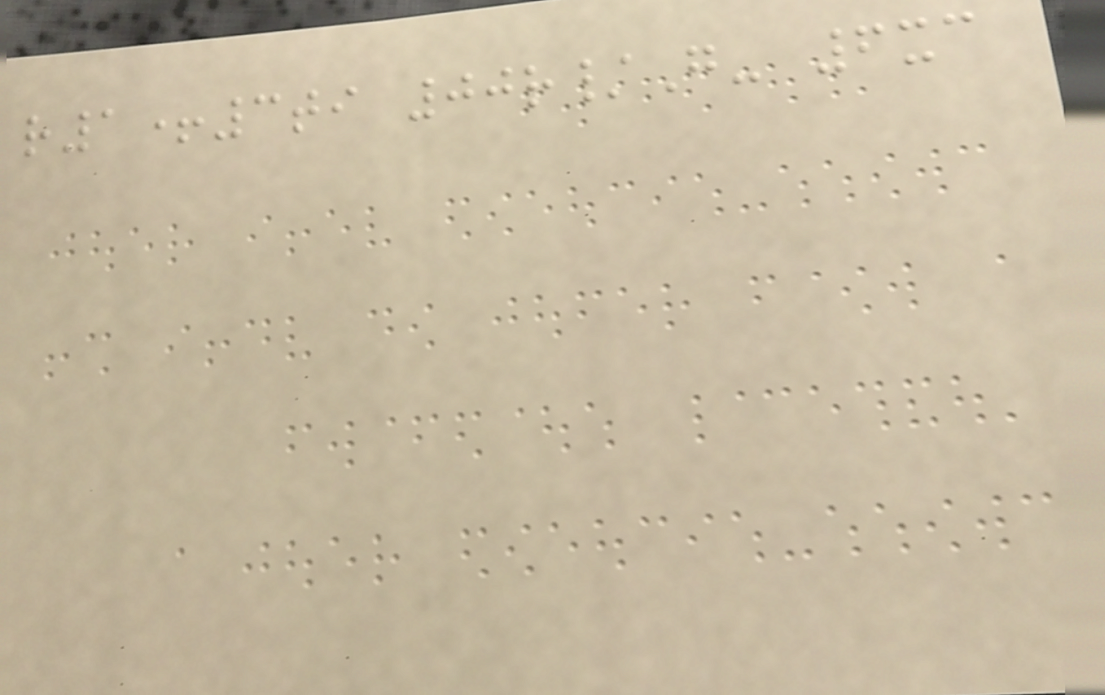r1+3ti 00r/G- 6xc
